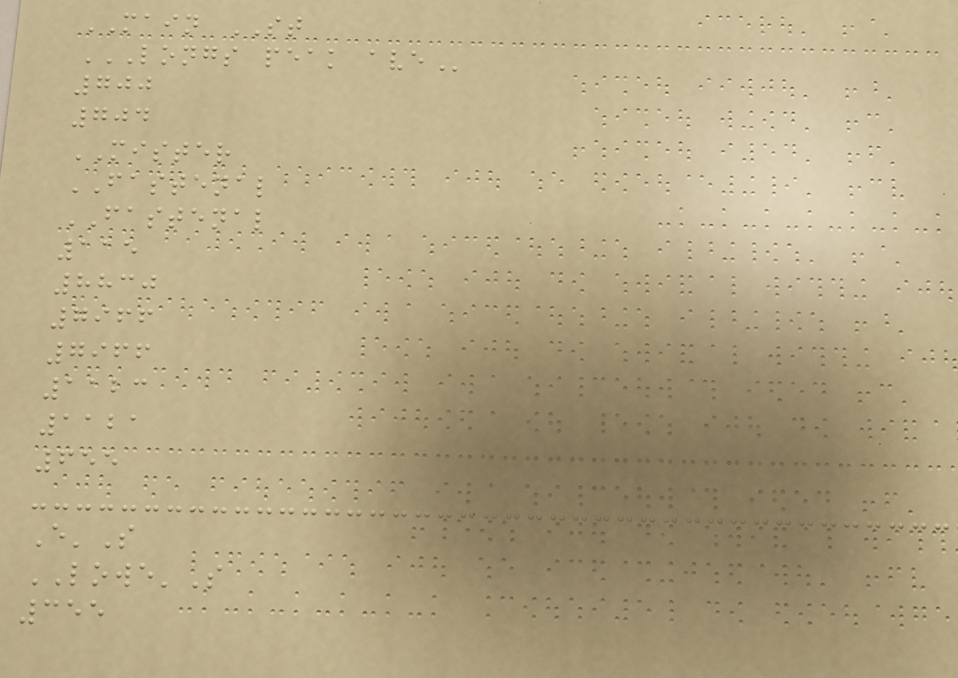MAIN ST
LONGS PEAK AVE
700
704
MISTER
FASTENAL
FASTENAL
115
8830
7966
7966
1123
1121
655
E'S
LOWE'S
355
